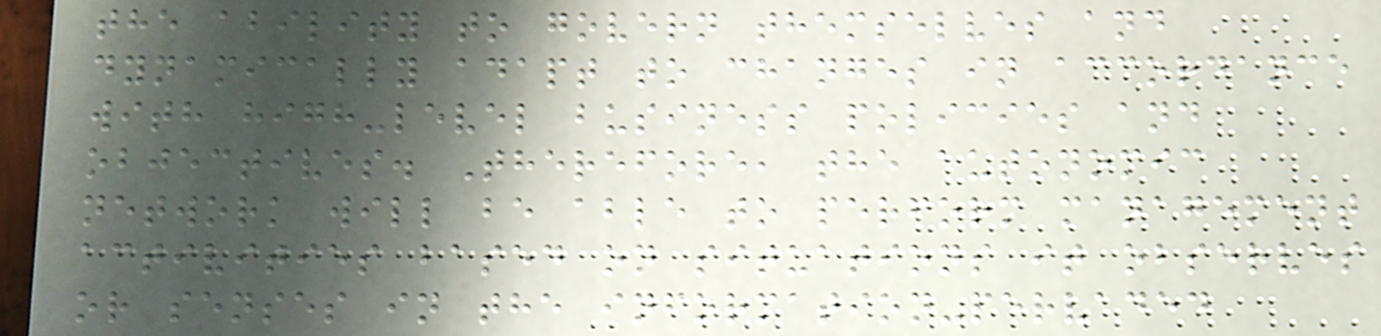the ability to govern themselves and
dynamically adapt to changes in accordance
with high-level business policies and
objectives. Therefore, the autonomic
network will be able to perform management
activities based on situations it observes
or senses in the information-pervaded
